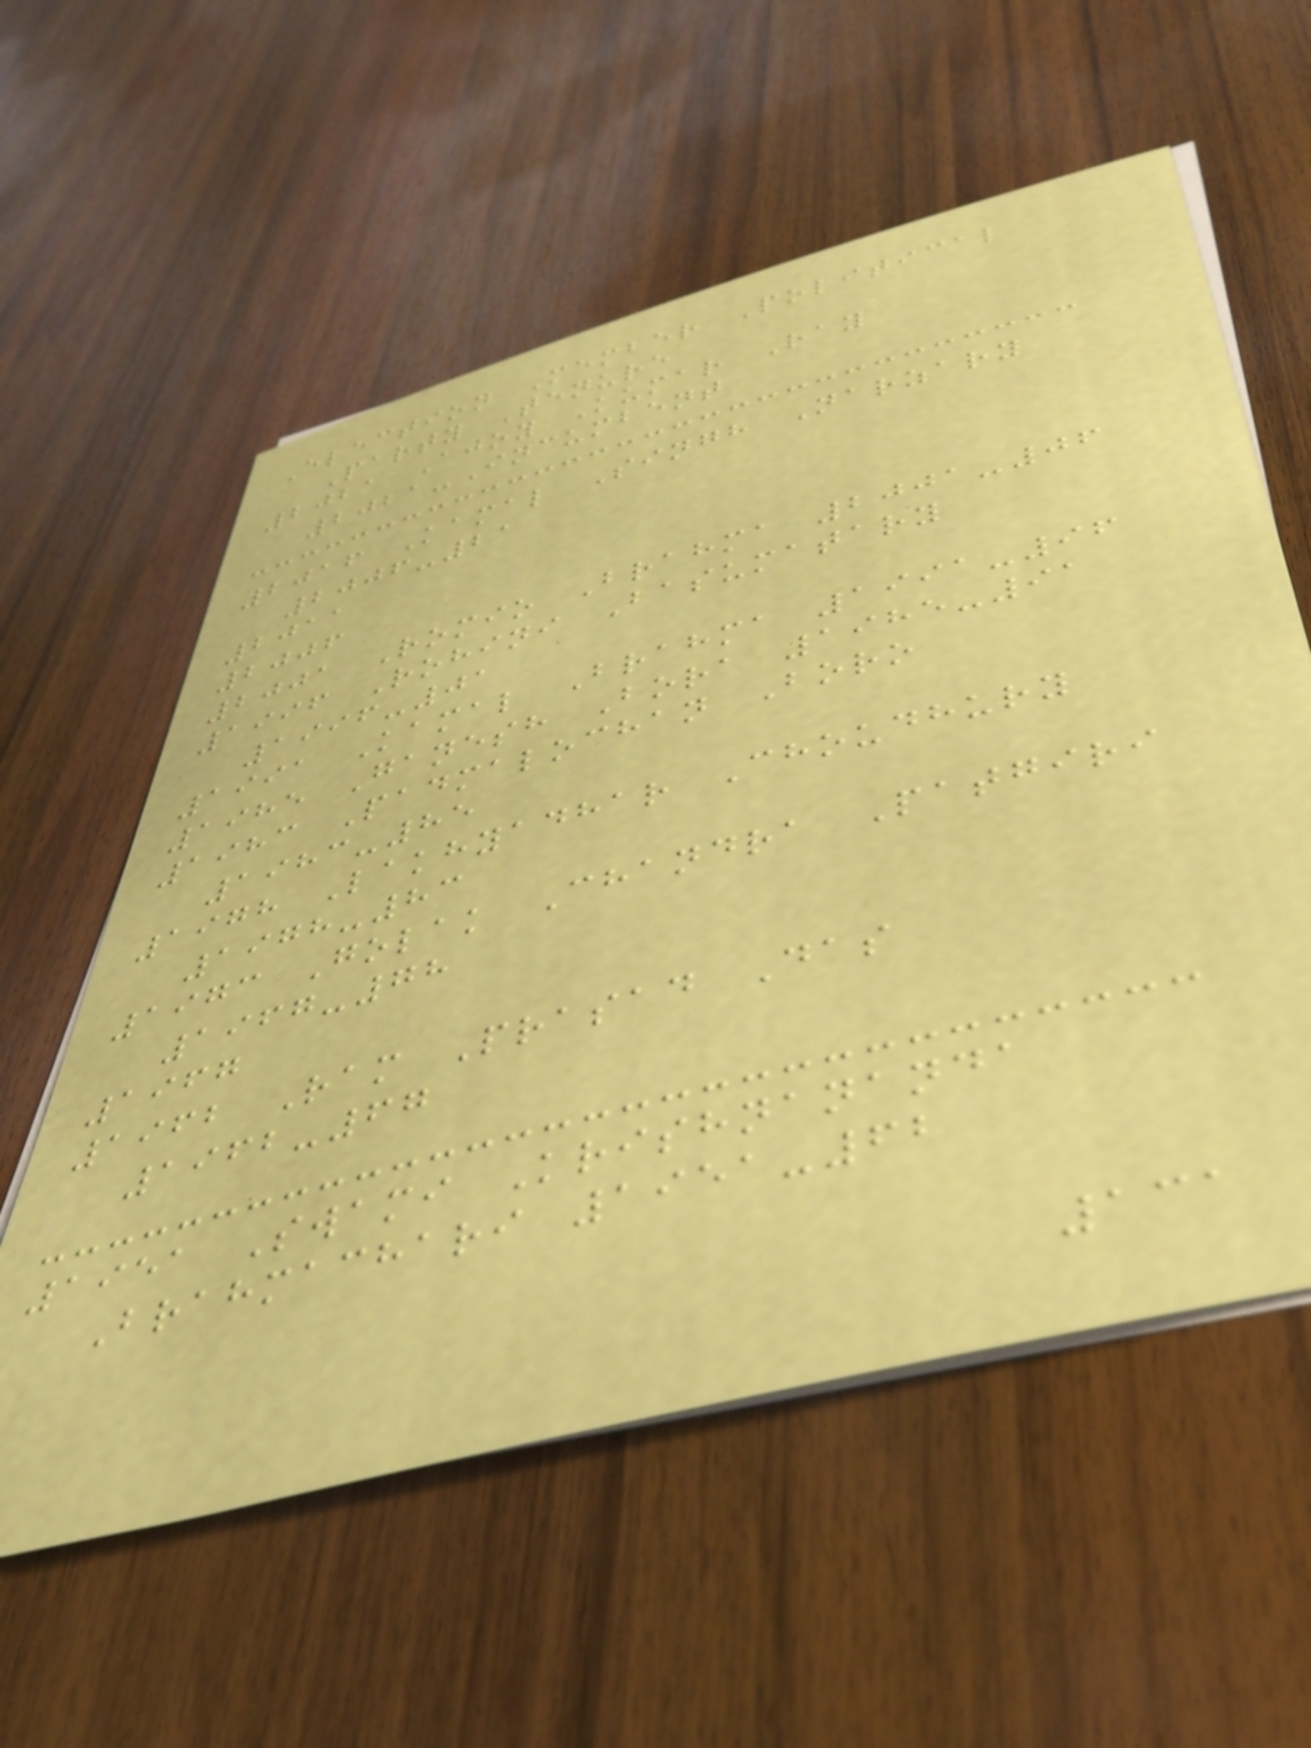Election Member Political
Party Tenure
2021 Ajoy Kumar Ray
2021-Incumbent
2016 Kamal Singh Narzary
2006-21
2011
2006
2001 Romio Brahma 2001-06
1996 Rohini Basumatary
1996-01
1991 Kamal Brahma 1991-96
1985 Ganesh Bora 1985-91
1983 Padmalochan Boro
1983-85
1978 Lakhyadhar Choudhury
1978-83
1973 Golak Chandra Patgiri
1967-78
1967
1962 Ram Prasad Das
1962-67
1951 Swami Krishnananda
Brahmachari 1951-62
131
